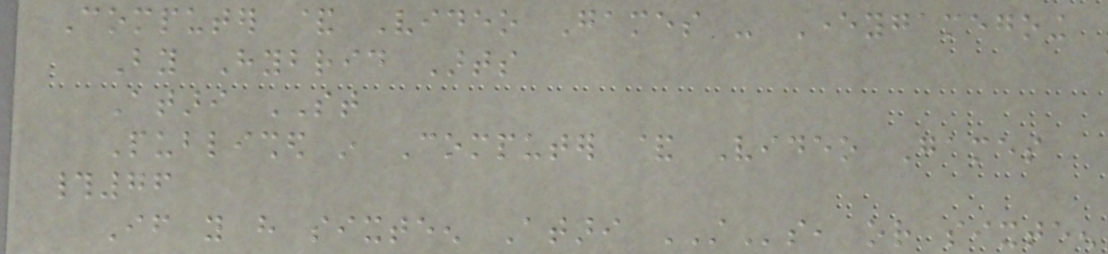Computer & Video Games - Everygamegoing
By Hybrid Arts
Atari ST
Published in Computer & Video Games
#76
If you have sixteen Atari STs, or sixteen
